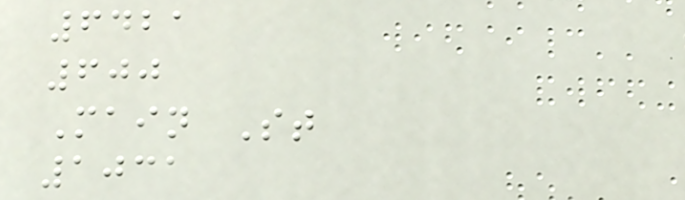6421
600
Main St
1031
